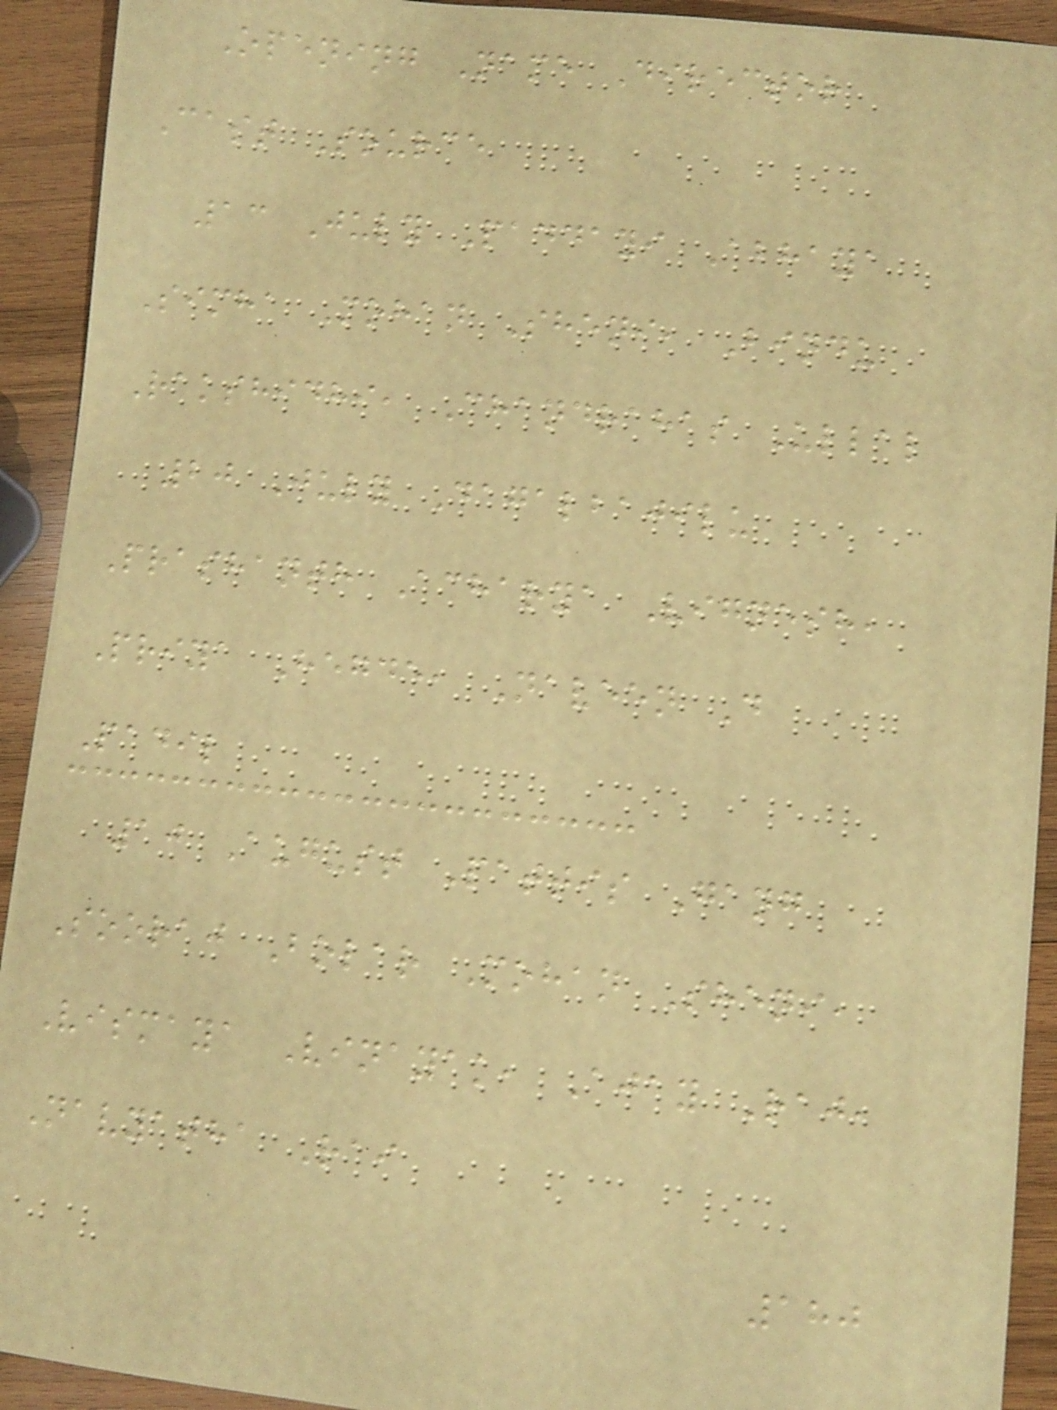Opening Name Director
Cast Source
13 July Paddayi Abhaya
Simha Mohan Sheni, Bindu
Rakshidhi, Chandrahas Ullal
20 July Dagalbajilu
Prashanth Acharya Vignesh,
Priya Hegde, Naveen D
Padil
10 August Pattis Gang
Sooraj Bolar Mohan Sheni,
Vismaya Vinayak, Ajay Raj,
Navyatha Rai
180
